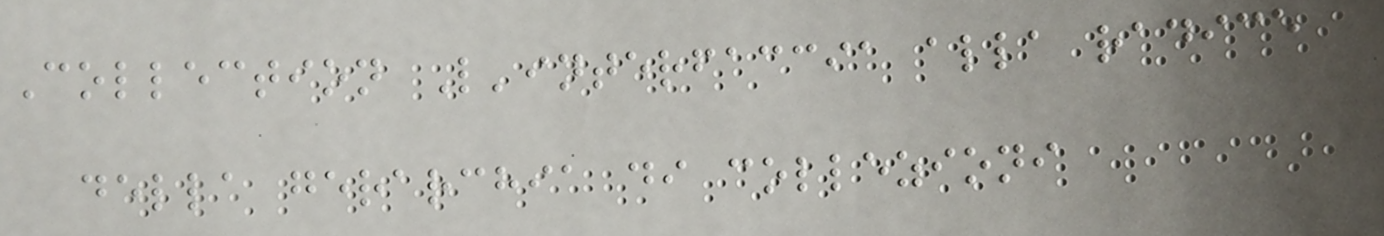Collection L'interfaccia alla radice
della gerarchia di collezioni
